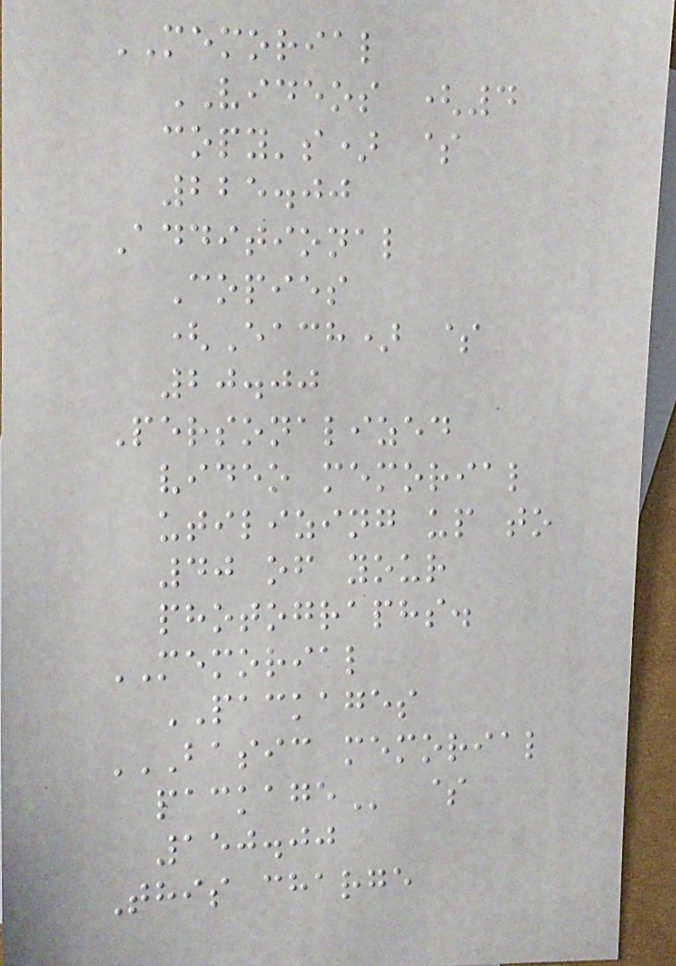MEMORIAL
VIDEOS (4
copy's) $
225.00
Additional
Copies
(Each) $
20.00
Personalized
video memorial
utilizing up to
40 of your
photographs.
MEMORIAL
PACKAGES
BASIC MEMORIAL
PACKAGE $
150.00
This charge
